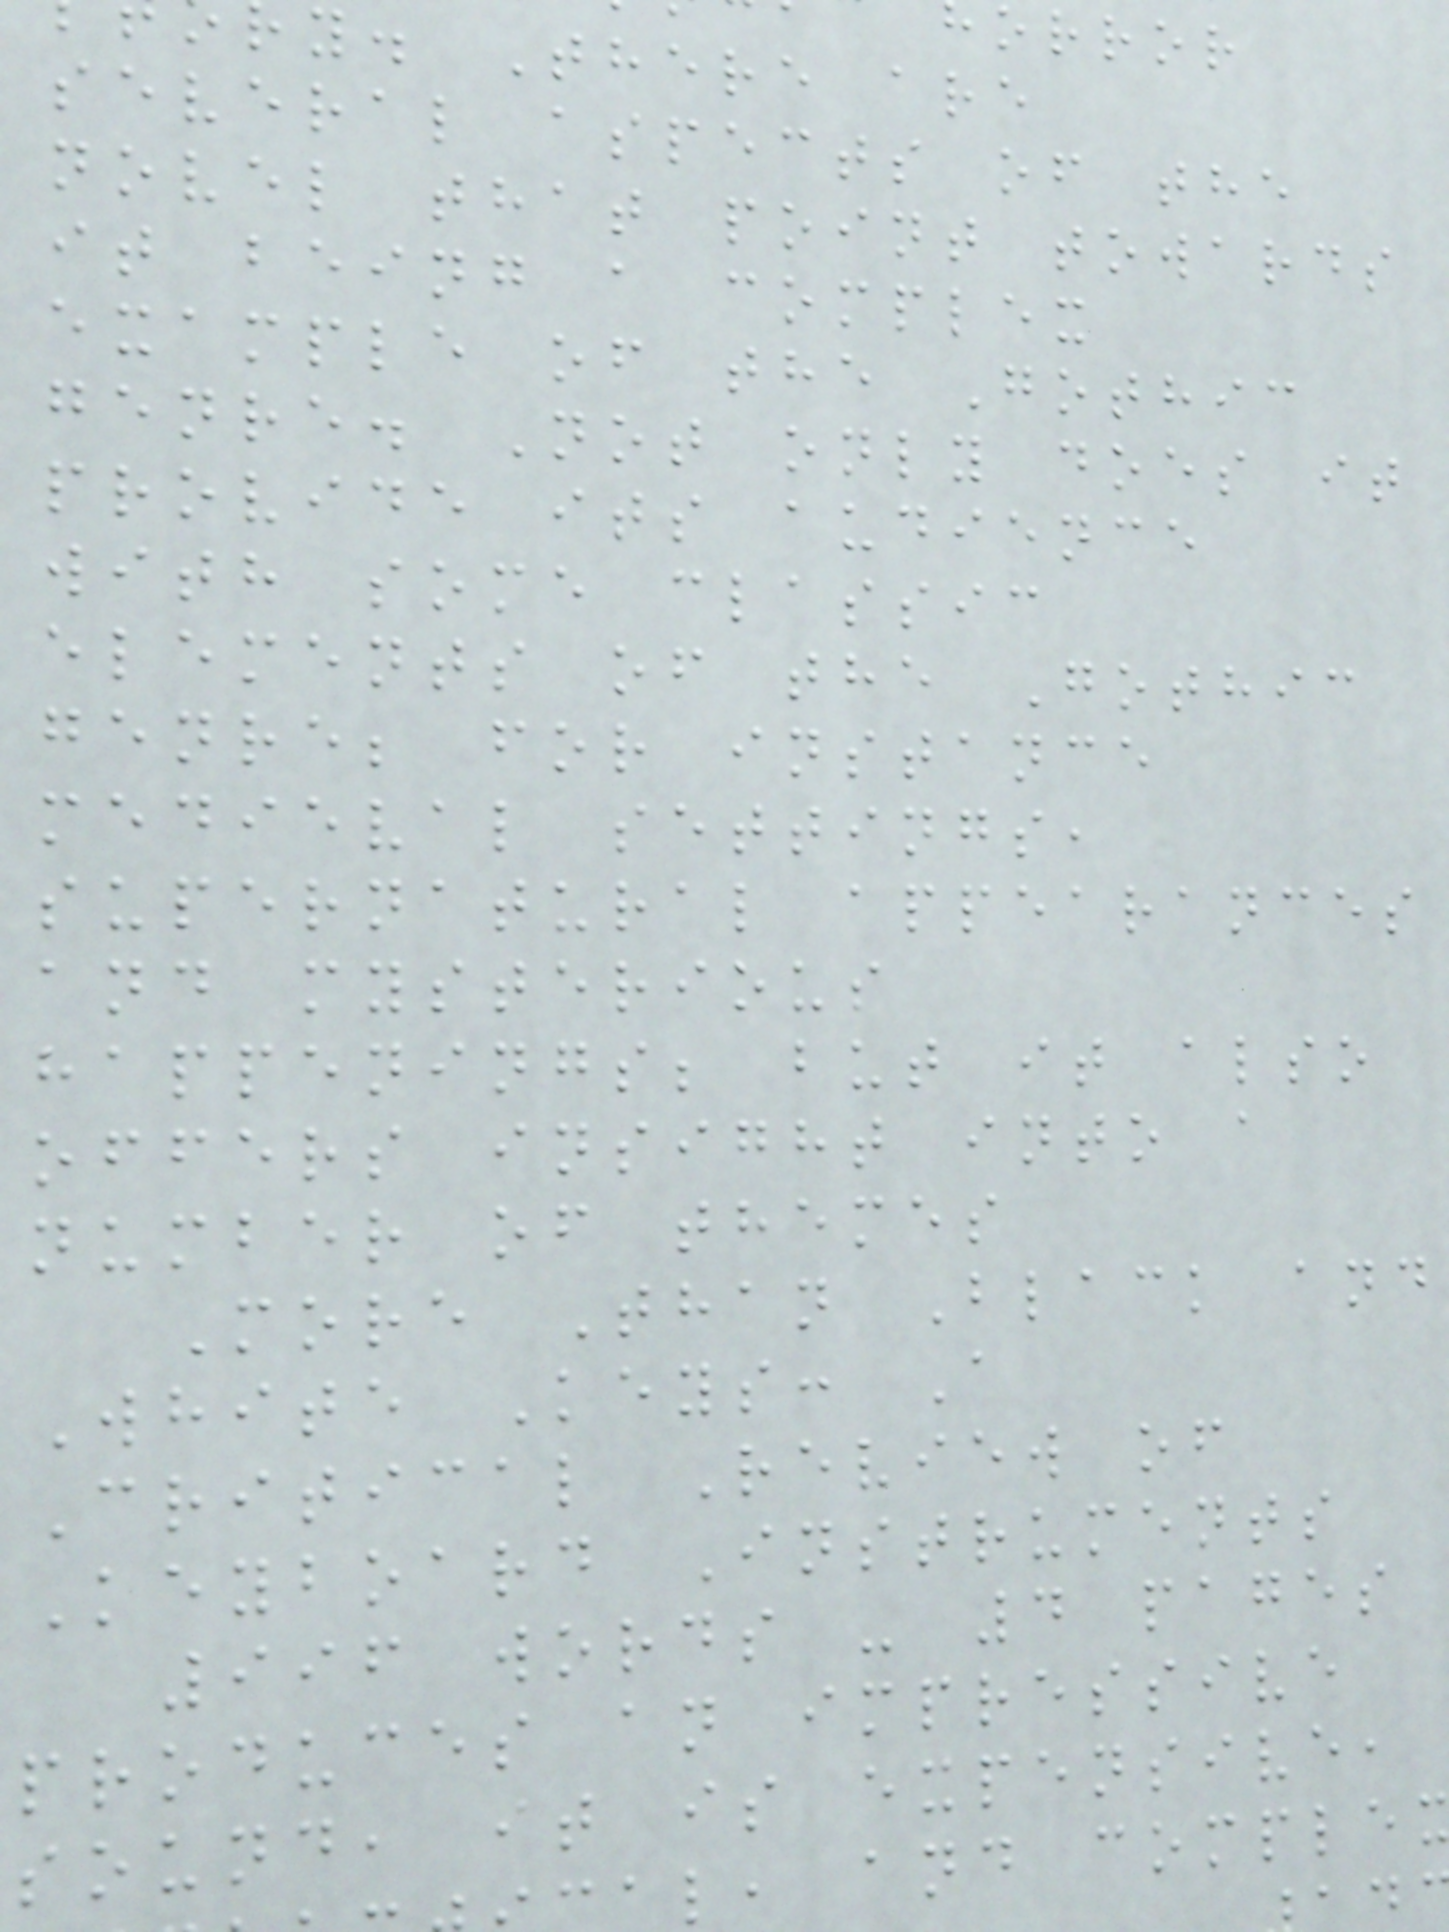y. There are
several aspects of the
novel that point towards
it being a complex
example of the Gothic
genre. Not only does it
provide its audience
with some classic
elements of the Gothic
genre; for instance
medieval settings,
supernatural appearances
and mysterious
happenings; but it also
offers insight into a
number of themes
More Than Black and
White Keys: A
Critical Review of
Keyboard Instruments
996 words - 4 pages
produces an impressive
sound, it is expensive,
l, and comple
